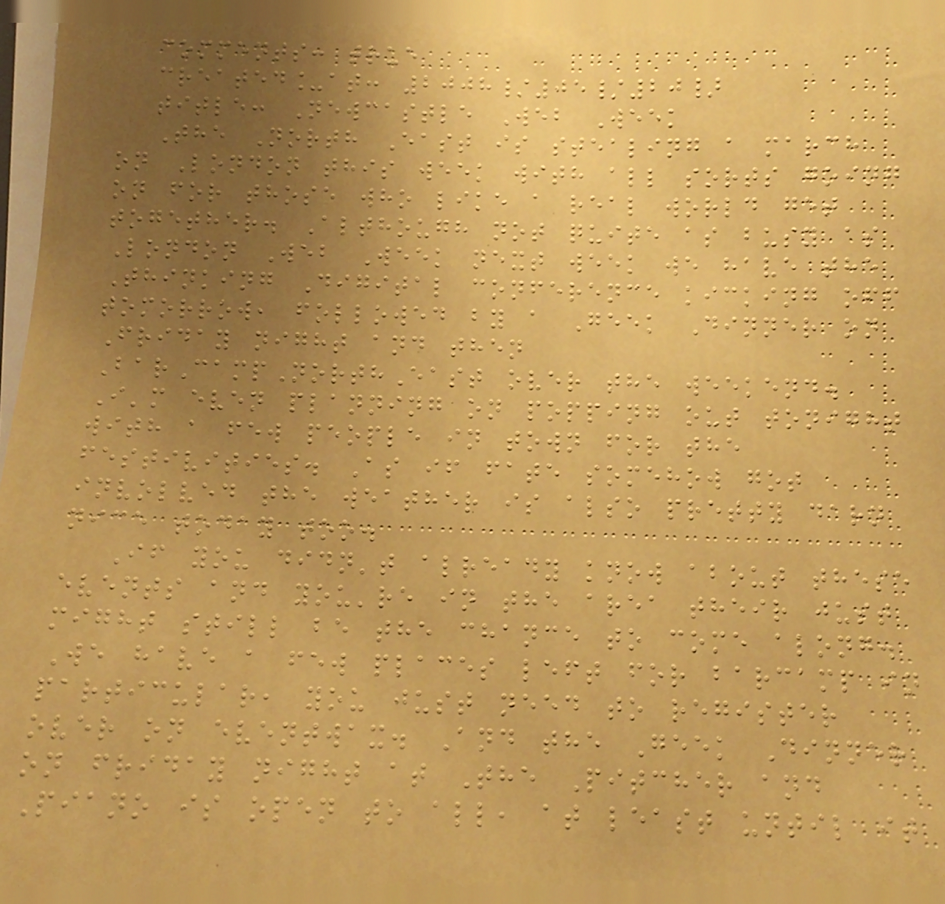comments: true
created_at: 2008/05/20}
title: Newcastle Web Week
The North East is stealing a march
on London this week with all sorts going
on for those who like a real world get
together. Although not quite as busy as
London Web Week next week we have the
Thinking Digital conference kicking off
tomorrow, followed by a Geek Dinner on
Friday night and then
BarCampNorthEast over the weekend.
I'm even planning on popping out tonight
with a few people in town for the
festivities. As if fate somehow got
involved the weather is also pretty darn
nice today too.
If you didn't already know about these
events and you're in the area their just
might still be the chance to come along.
We have a few places left for barcamp in
particular, you just need to register
over on eventwax. And the Geek Dinner
on friday night at The Pitcher and
Piano is open to all, at least until it
